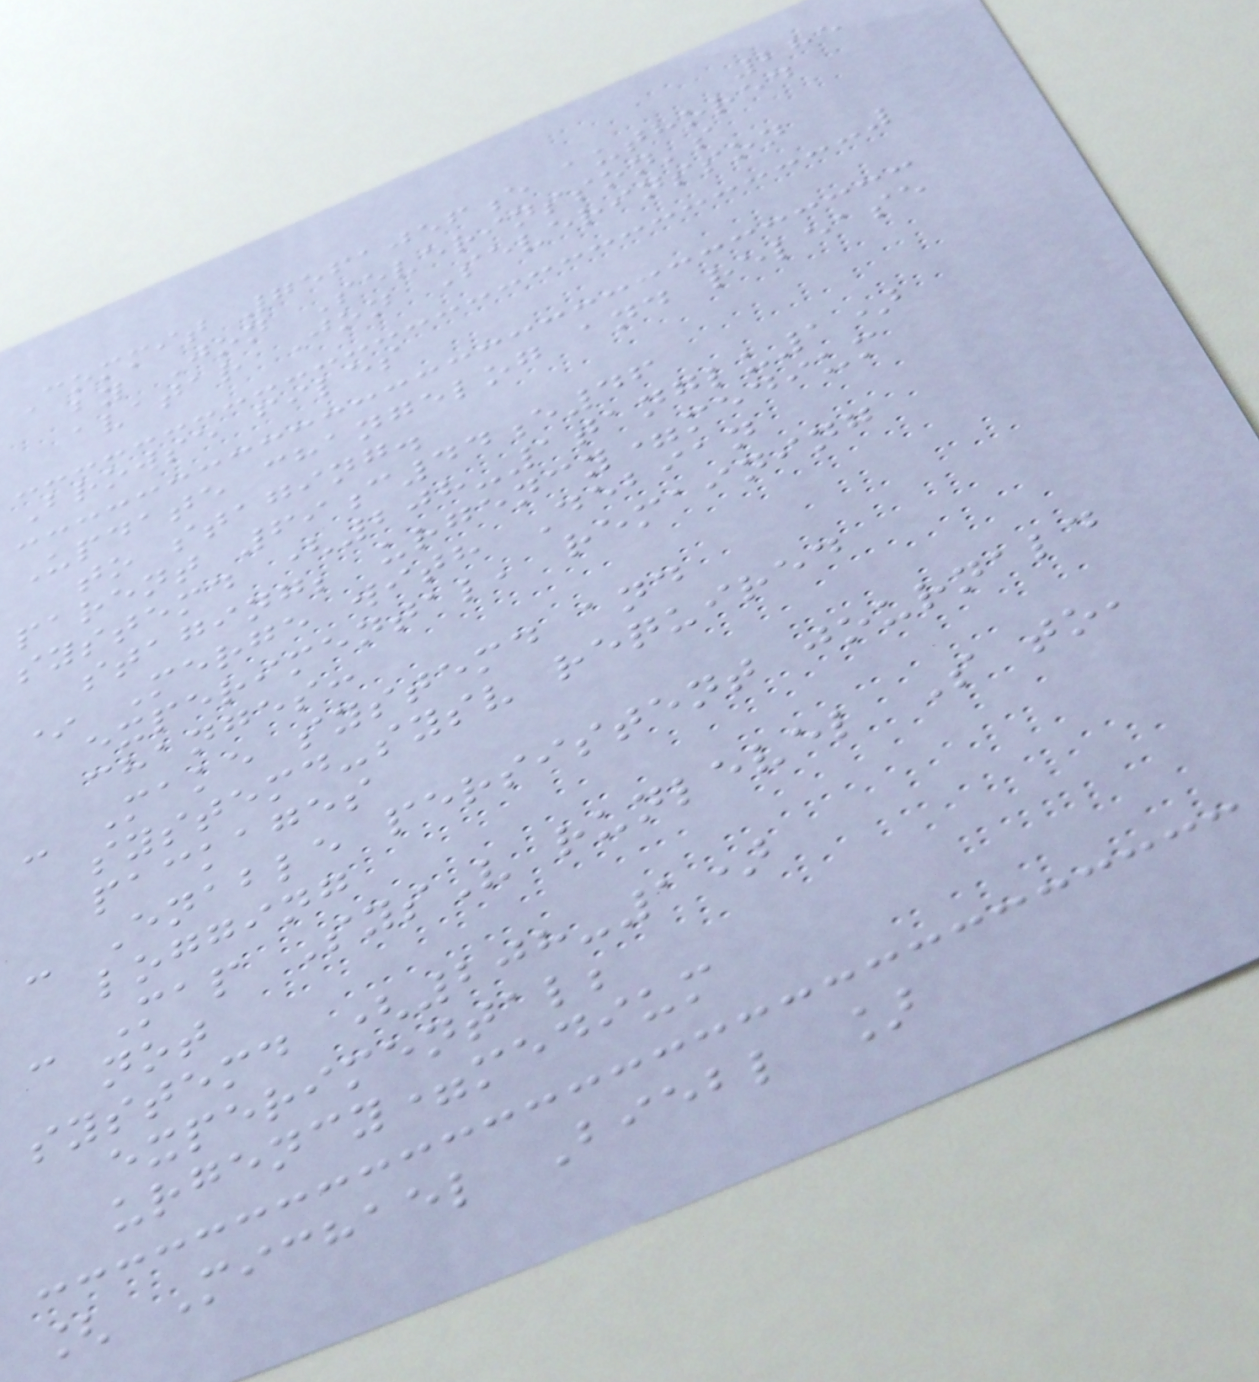285
Commit 7561056e authored
by Jon Severinsson's
avatar Jon Severinsson
Browse files
Update changelog and release
to staging.
parent 69c44e46
systemd (208-1tanglu1)
staging; urgency=medium
* Merge with Debian
experimental, remaining
changes:
- Make systemd and
systemd-sysv required
packages
- Enable persistent journald
logging
- Map SysV runlevel S to,
not
systemd (208-1)
experimental;
urgency=medium
[ Michael Biebl ]
